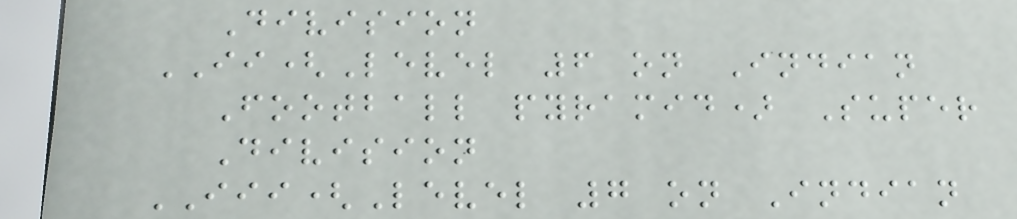Division
II(Level 6 on Indian
Football pyramid) Super
Division
III(Level 7 on Indian
